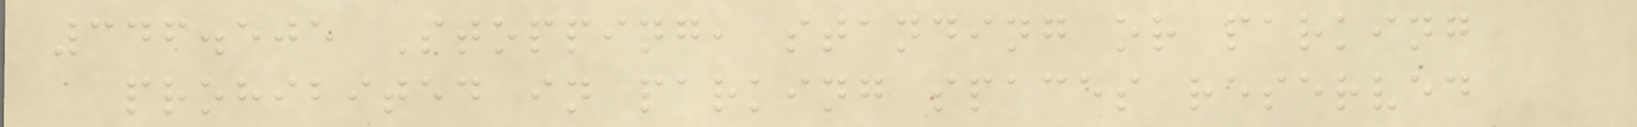346.505 Stopping, standing or parking
prohibited in parking spaces reserved
